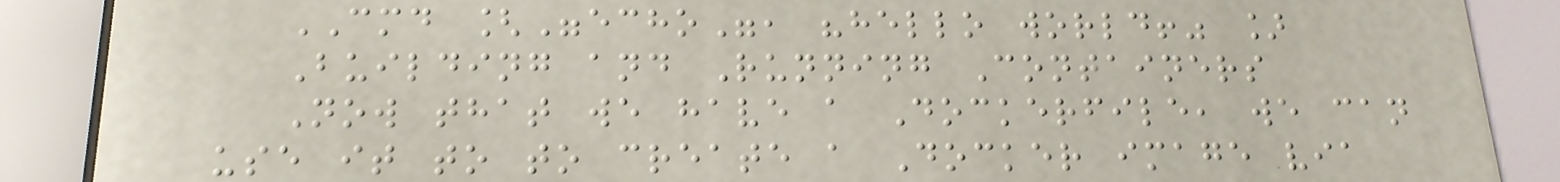CMD ["echo", "hello world!" ]
Building and Running Containers
Now that we have a Dockerfile, we can
use it to to create a Docker image via
